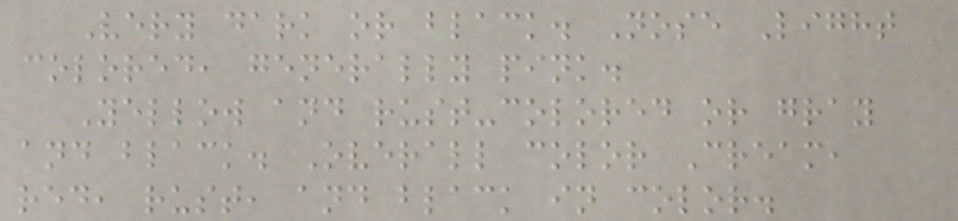Very dark or black. Nose Light
colored, generally pink.
Yellow and rust-colored or gray
and black. Overall color Cream,
red, rust, and black in color.
